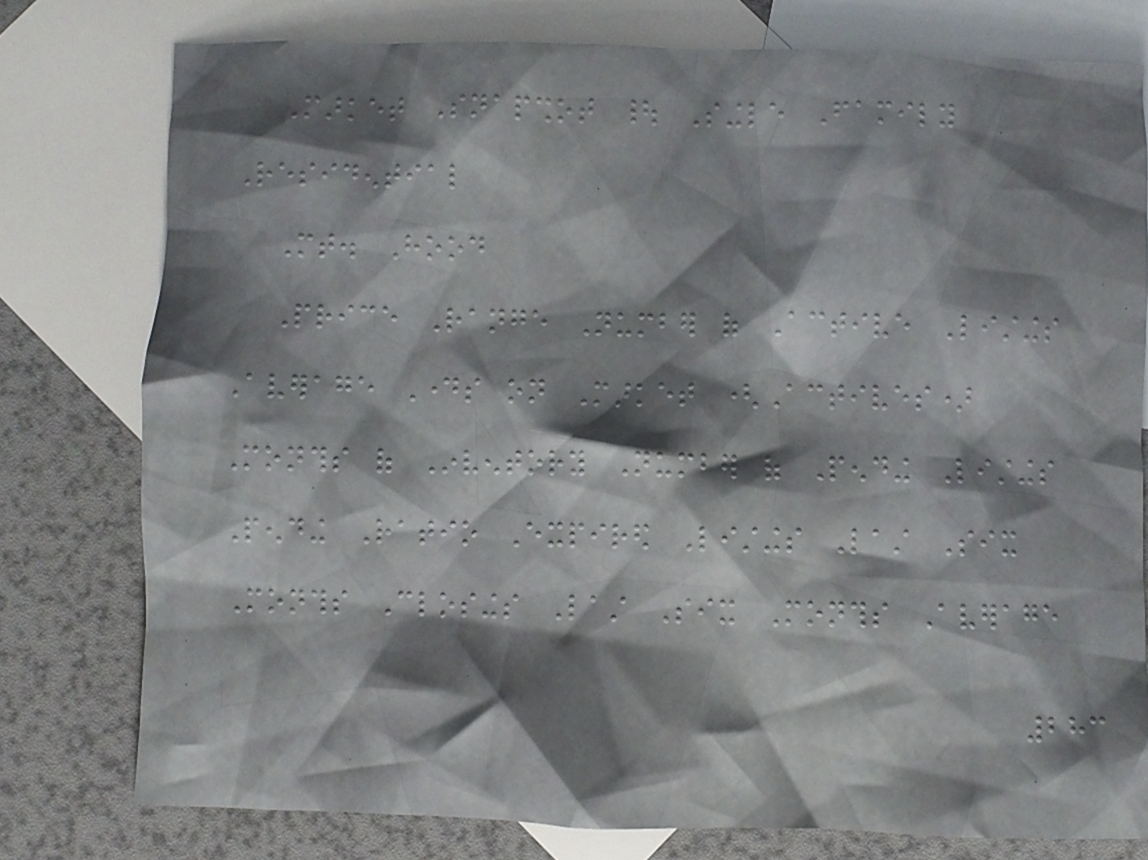Market Snapshot | Single Family
Residential
Mt. Hood
Price Range Number of Active Listings
Average Days on Market (Actives)
Months of Inventory Number of Pending Listings
Pending Ratio Expired Listings Last Six
Months Closings Last Six Months Average
283
